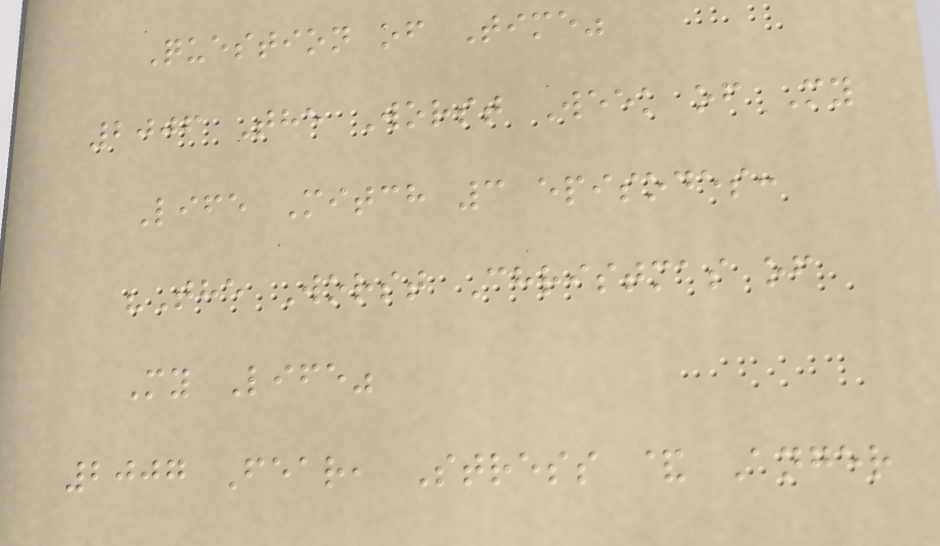Question of Time"
2006 The Worst Week of My
Life Mitch 3 episodes:
"The Worst Christmas of
My Life"
2007 Fear, Stress & Anger
